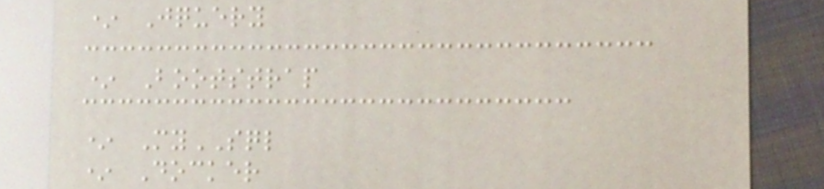* Jquery
* Bootstrap
* MySQL
* Docker
